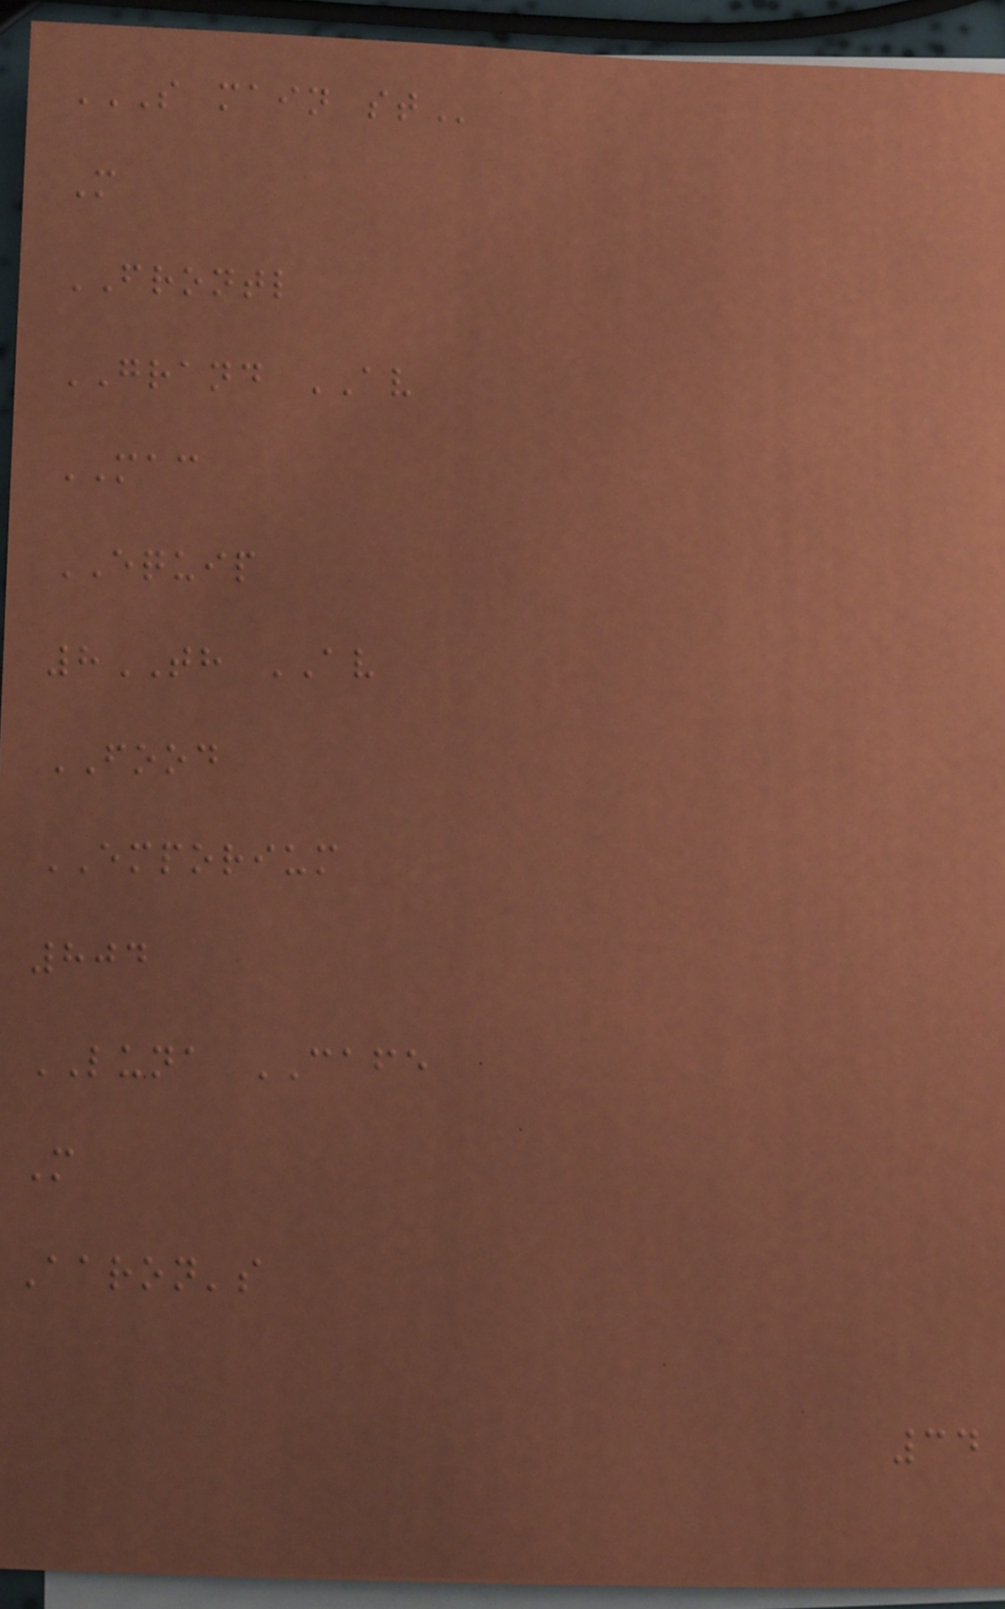S MAIN ST
M
FRONTL
GRAND AV
MAC
EQUIP
8TH AV
FOOD
EMPORIUM
804
LUNA CAFE
M
Aaron's
34
